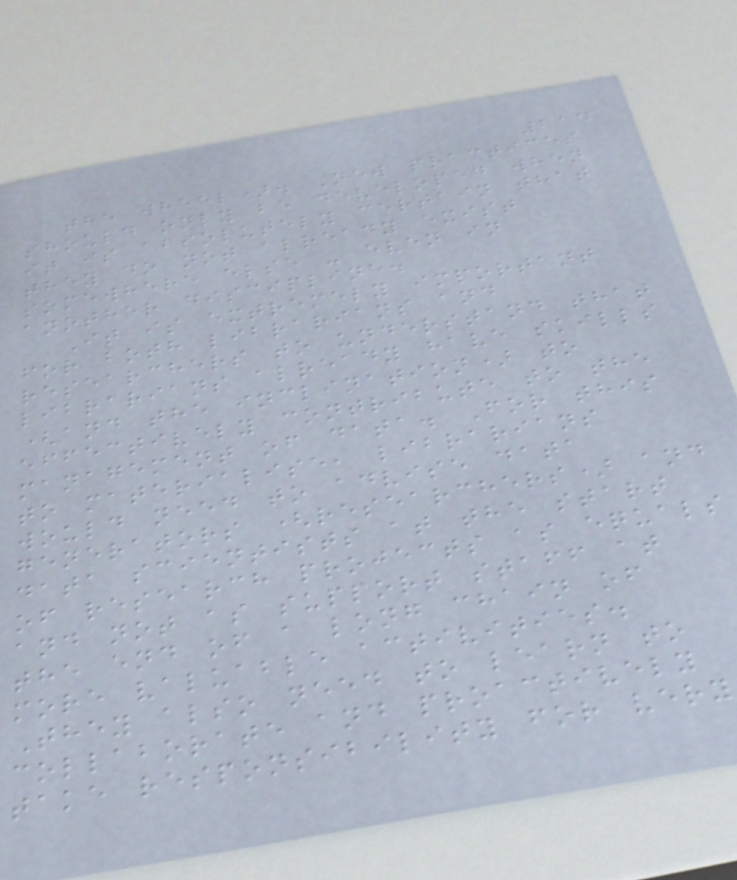214
the wheel). New practices
should only be developed when
it is absolutely certain that
they do not already exist
somewhere else - even in
another discipline.
It is extremely important
for both librarians and
researchers to understand that
librarians already have skills
(and the inclination) to
effectively contribute to the
management of data. For this
to materialise, librarians
would need to advise data
generators (researchers) and
data scientists at the start
of research projects as equals
and not as support staff at
the end of a long chain of
more valuable activities.
They also need to learn to
collaborate and proactively
take responsibility for very
